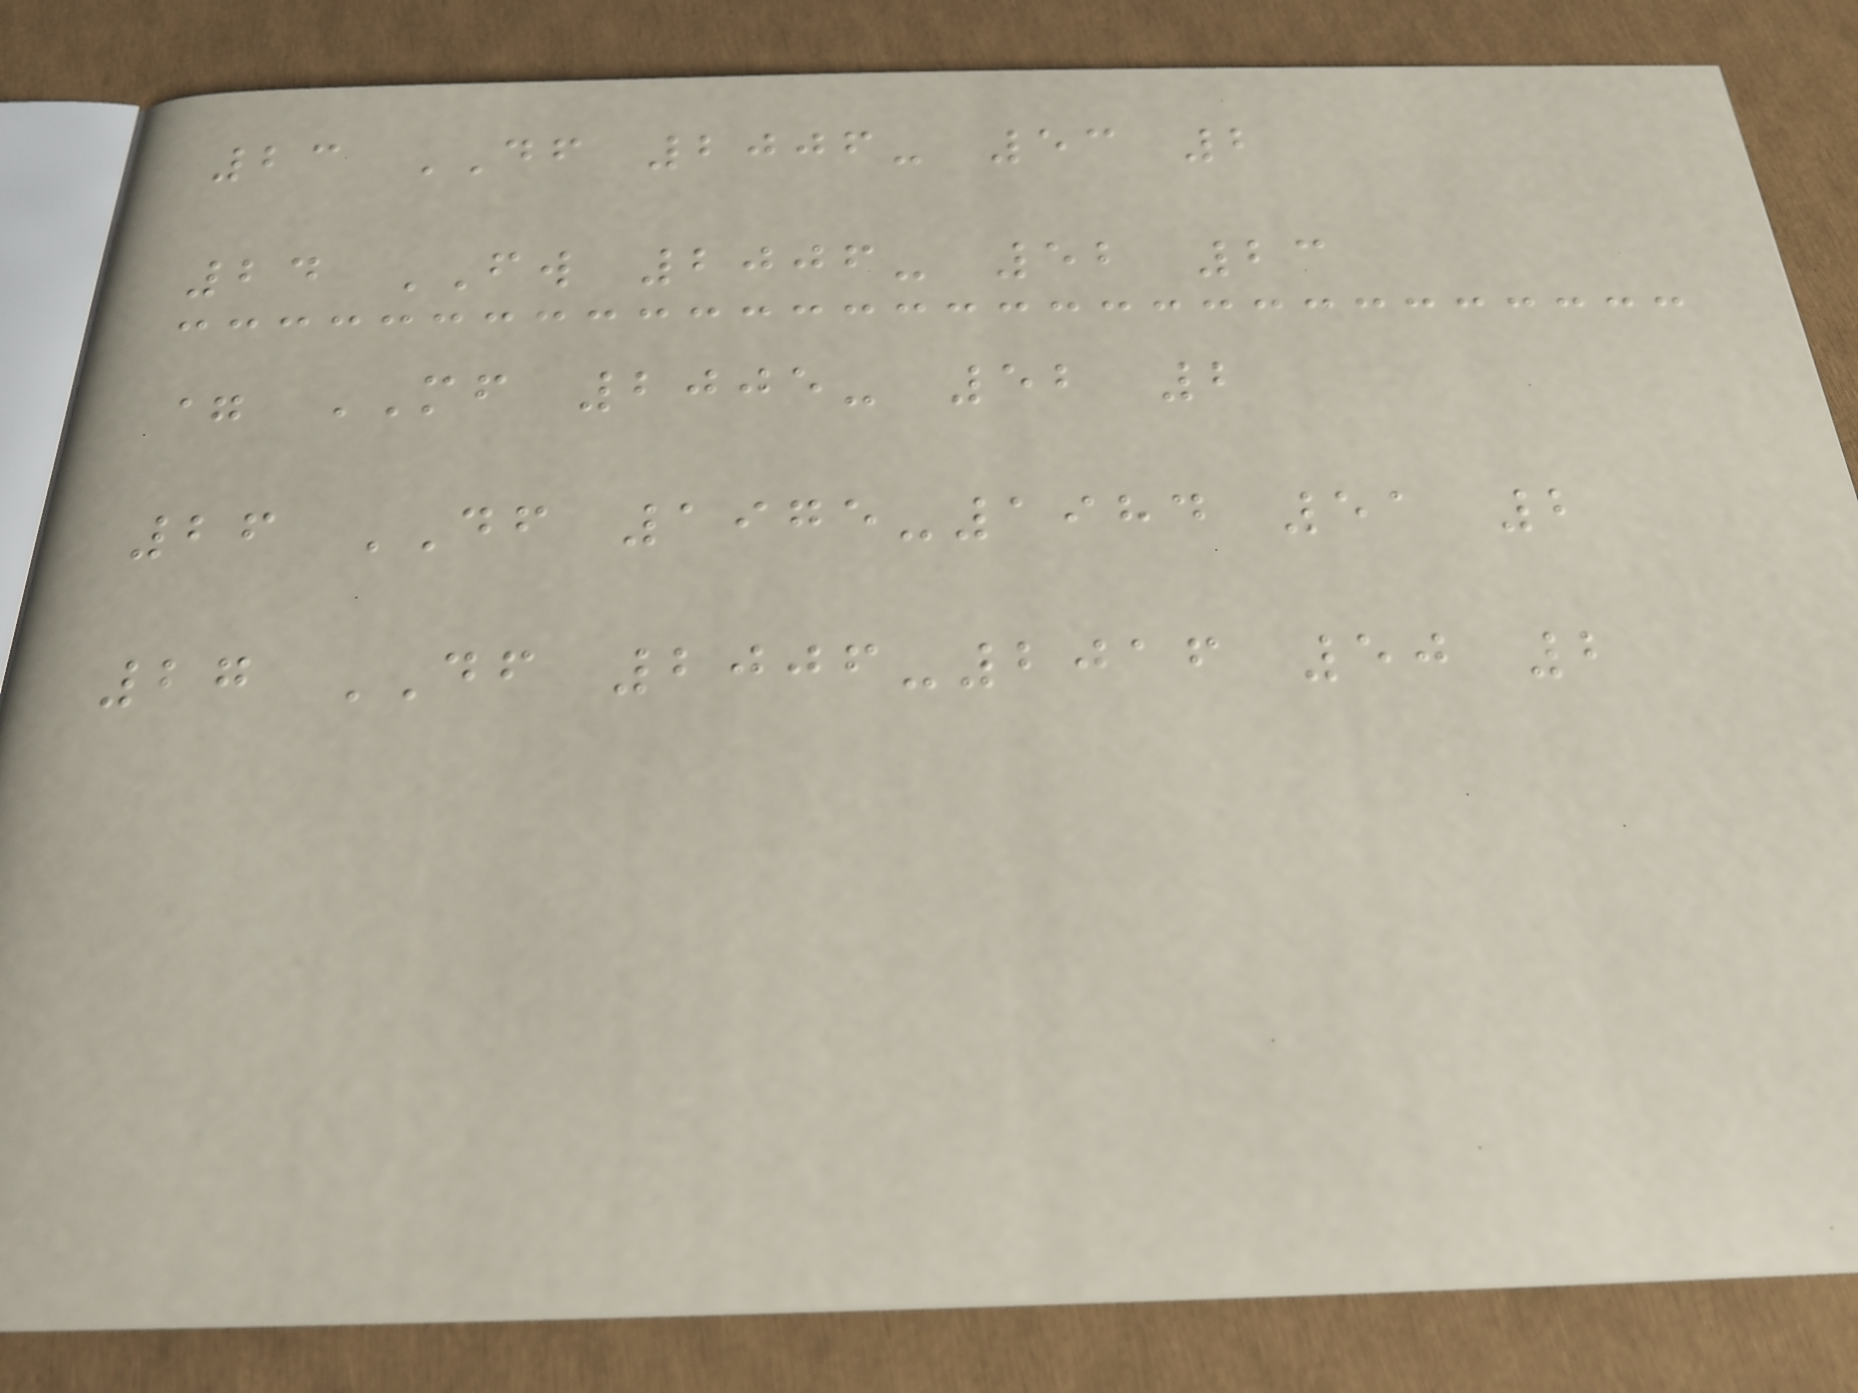23 DF 2006- 53 2
24 FW 2006- 52 23
= MF 2005- 52 2
26 DF 1975-1984 51 2
27 DF 2006-2016 50 2
